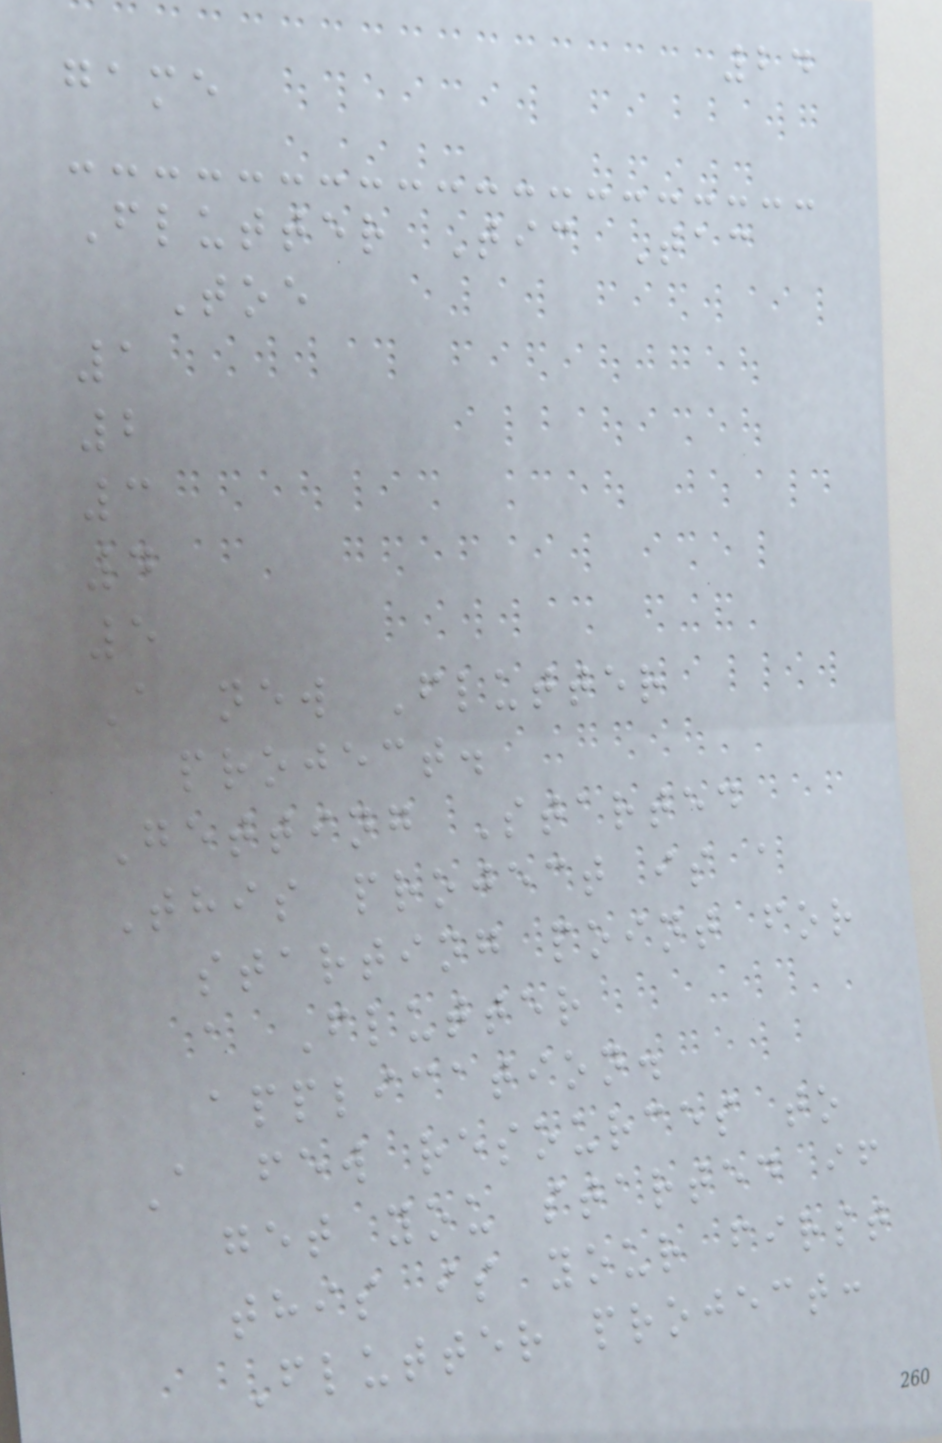24
game
Flutter Tic Tac
Toe
1
2
3
4
5
A new Flutter
project.
Getting Started
This project is a
starting point for
a Flutter
application.
A few resources to
get you started if
this is your first
Flutter project:
